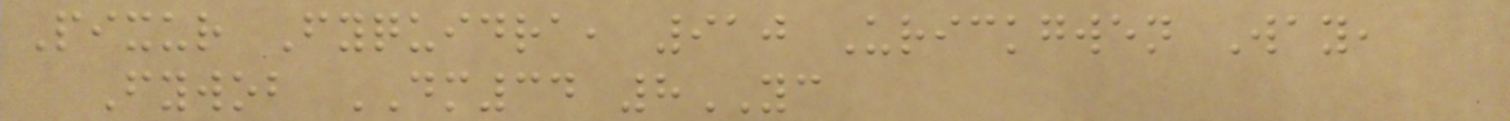Pixur Fyquidra, 910 Urickgwen Way,
Fywob DM34 8YC
